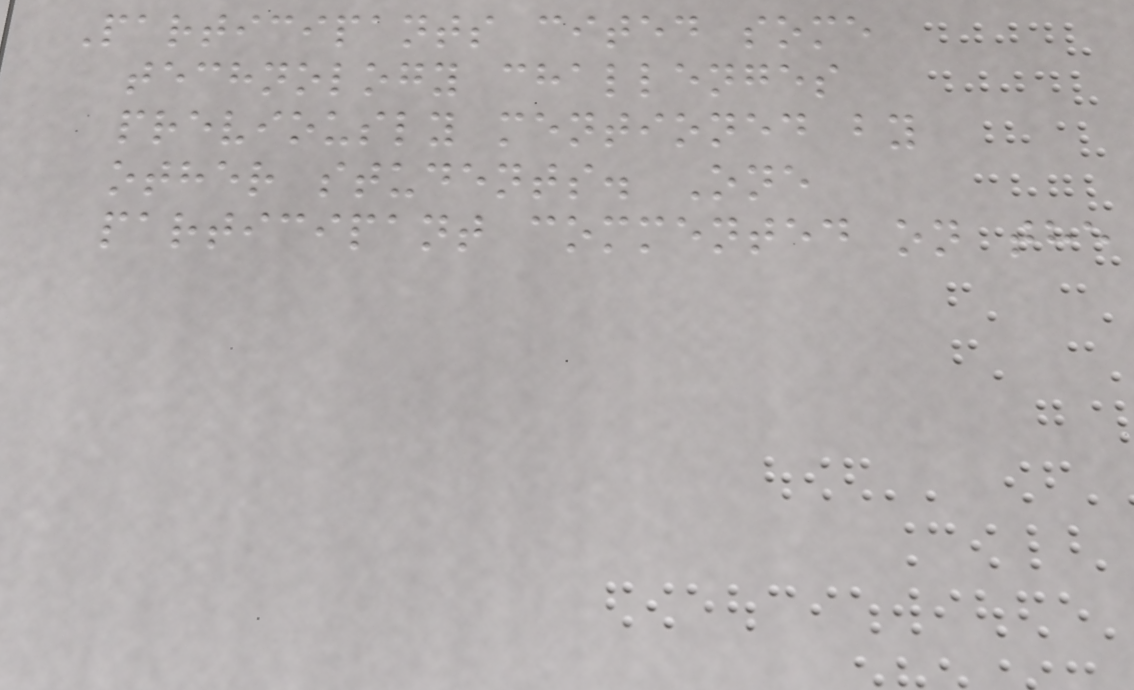Participants cited some
technology challenges
previously mentioned by
other students. One
participant commented on the
